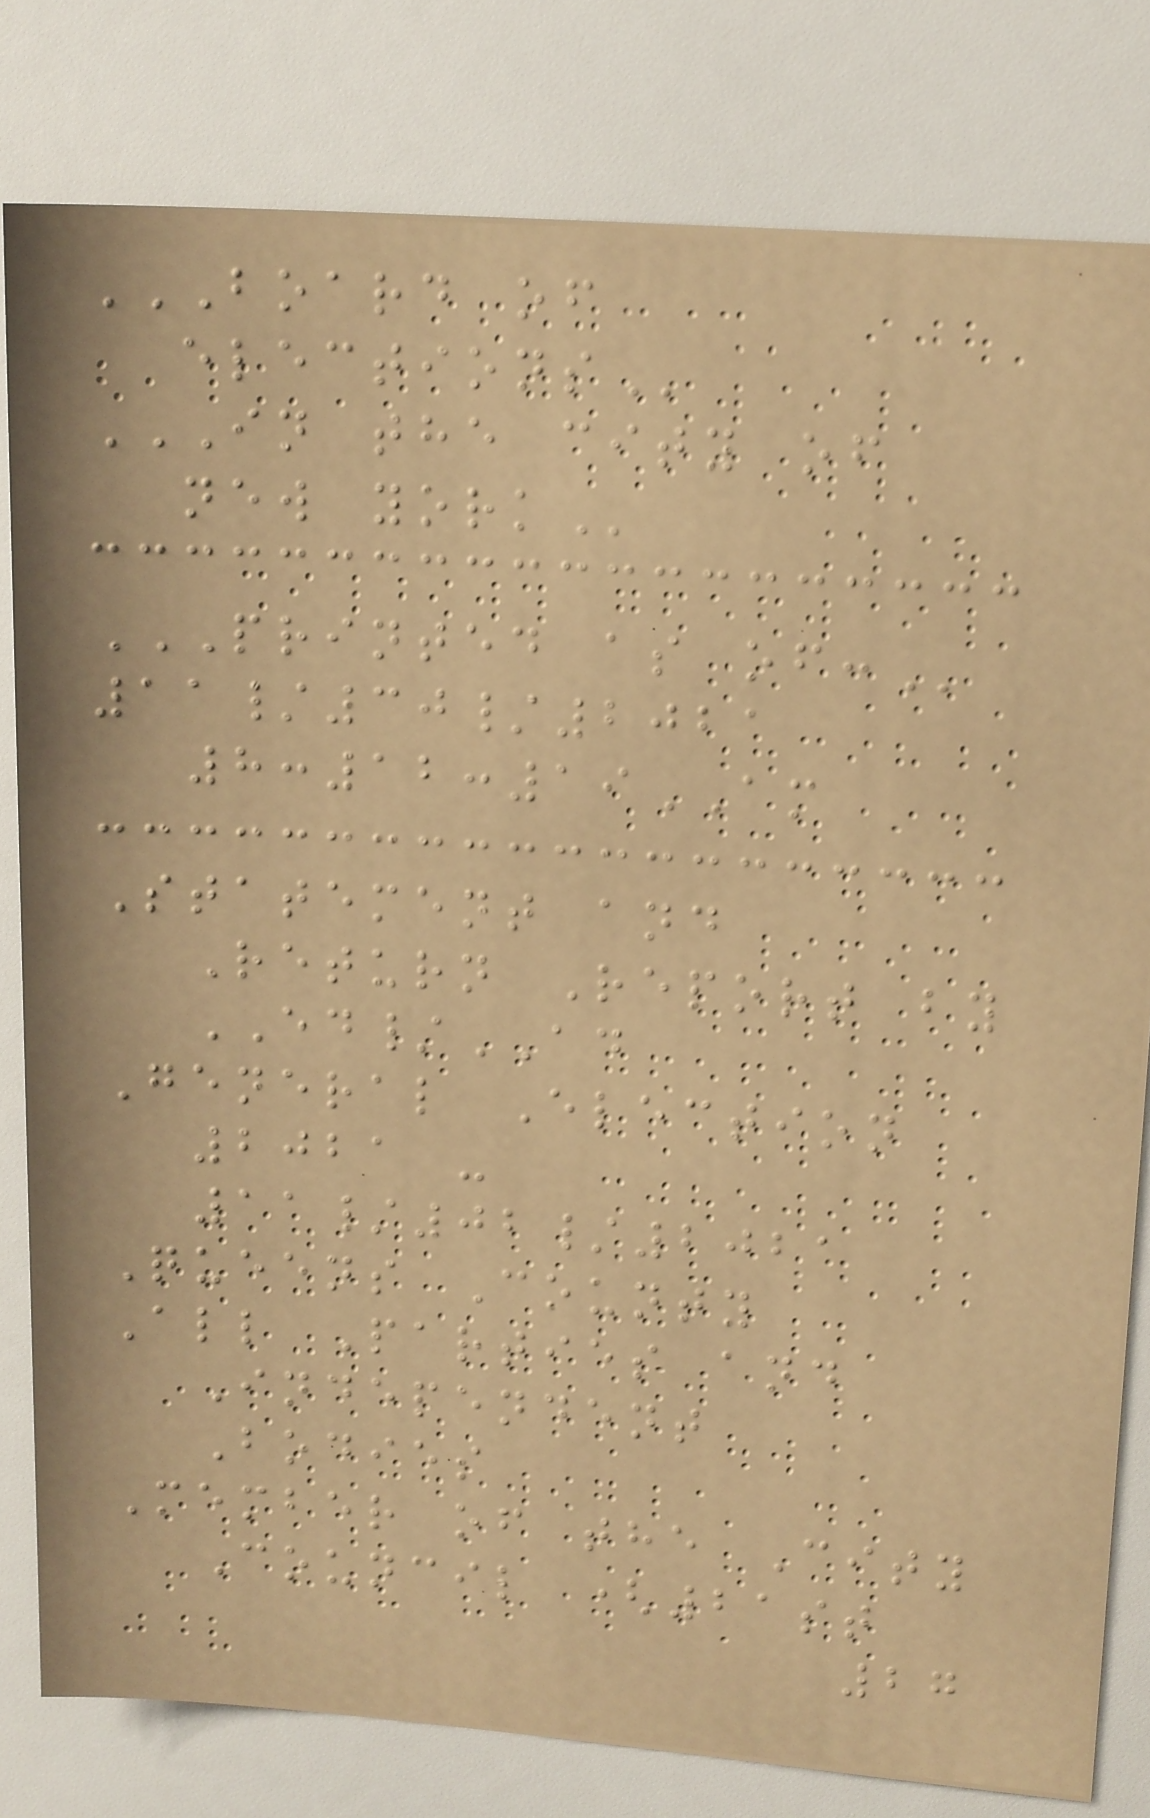BOARD OF
ELECTIONS
IN THE CITY OF
NEW YORK
PRINTED AS OF:
11/30/2021
8:12:19AM
Statement and
Return Report by
ED/AD
General Election
2021 -
11/02/2021
Queens County
All Parties and
Independent
Bodies
Member of the City
Council (21st
27
